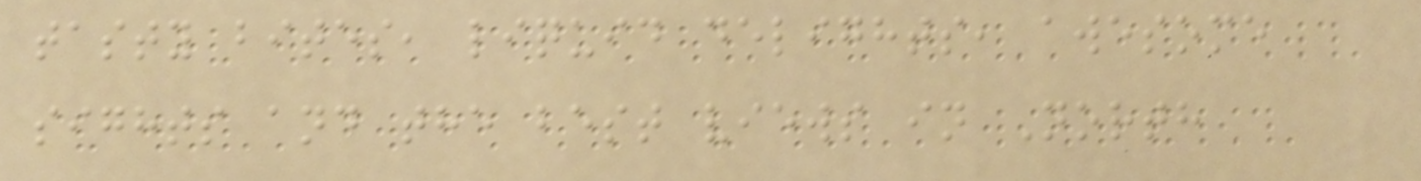tasty bites, liquid delights, awesome
sights and the best views in North
